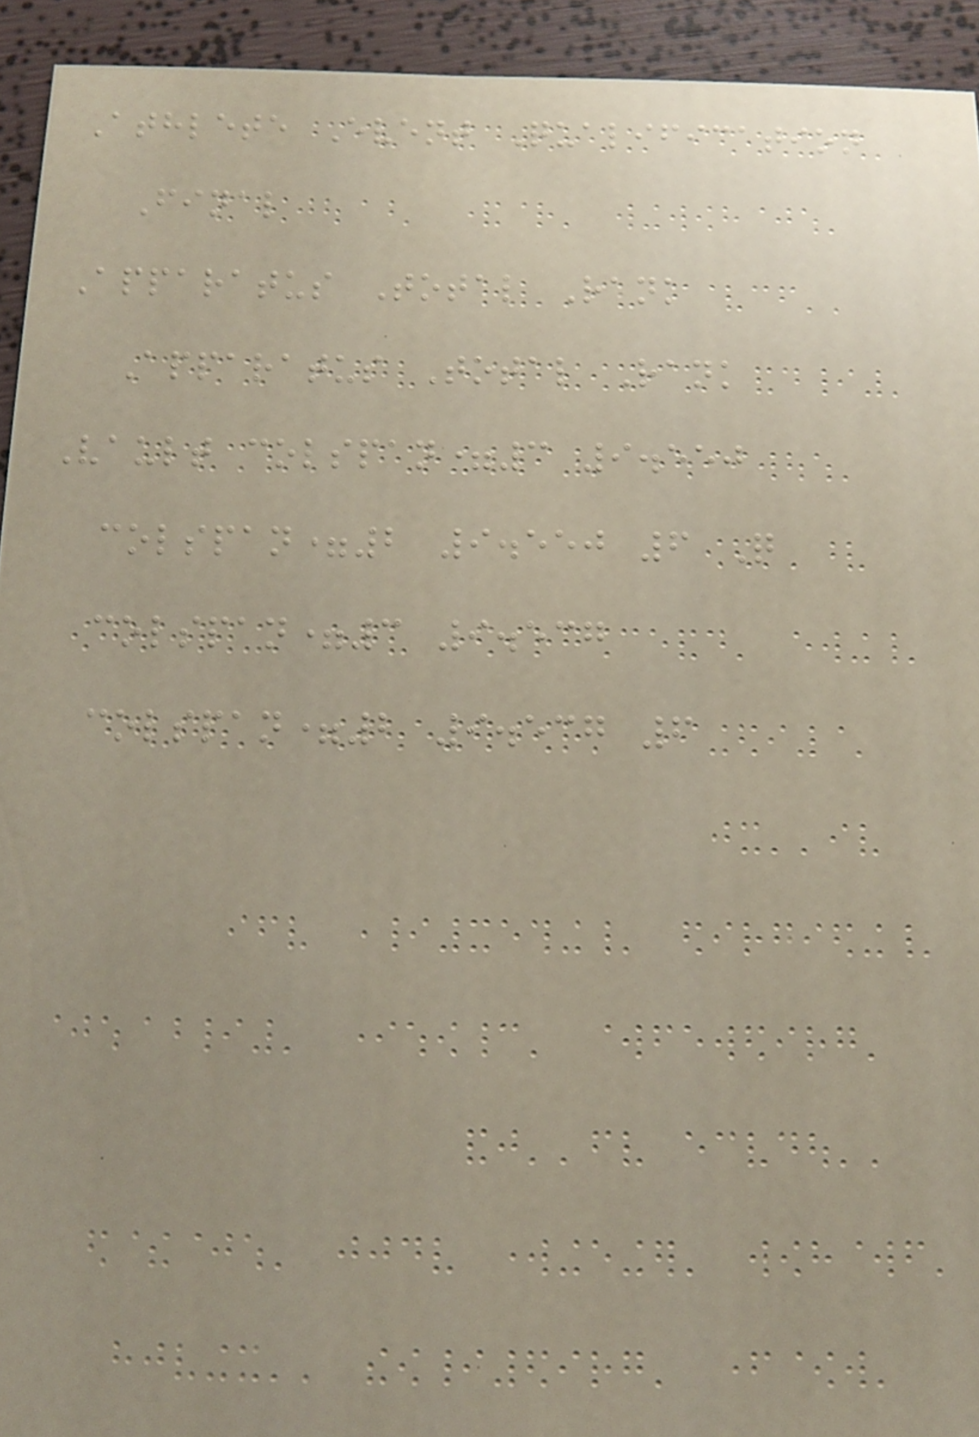Athlete Event Qualification
Final
Apparatus Total Rank
Apparatus Total Rank
Vault colspan=3 9.550
colspan=2 9.550 6 Q
colspan=3 9.537
colspan=2 9.537 6
